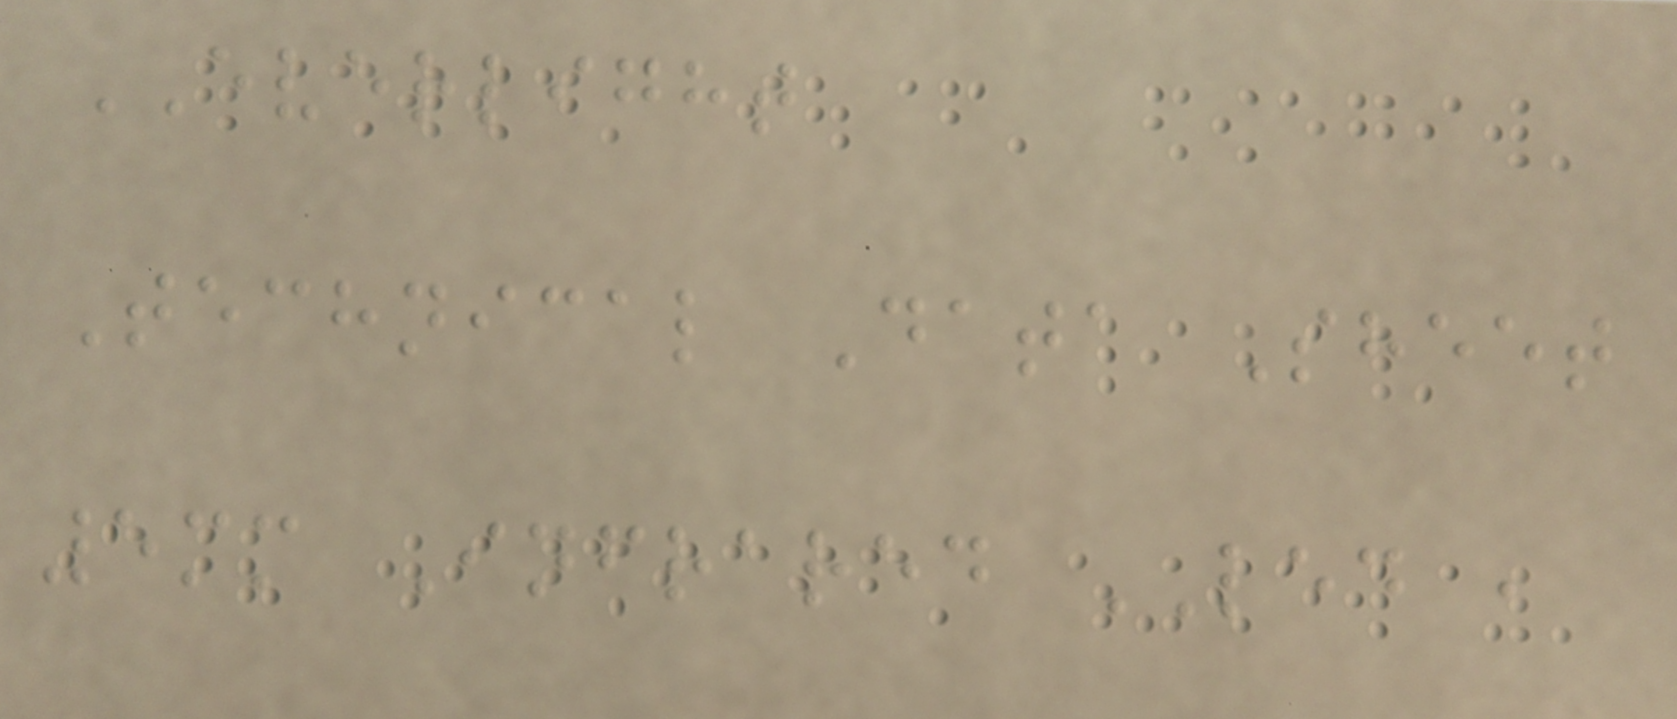EVERLIGHT
Technical Data Sheet
5mm Infrared LED ,
